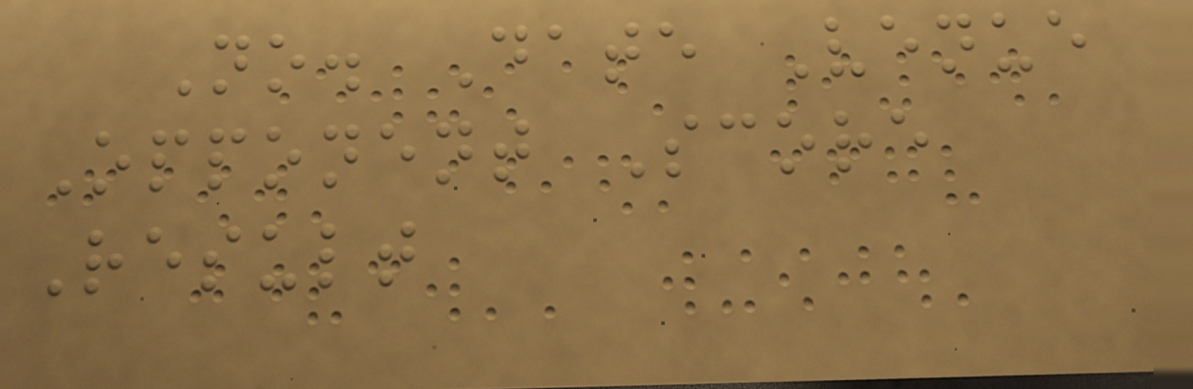No. Date Venue
Opponent Score
Result
